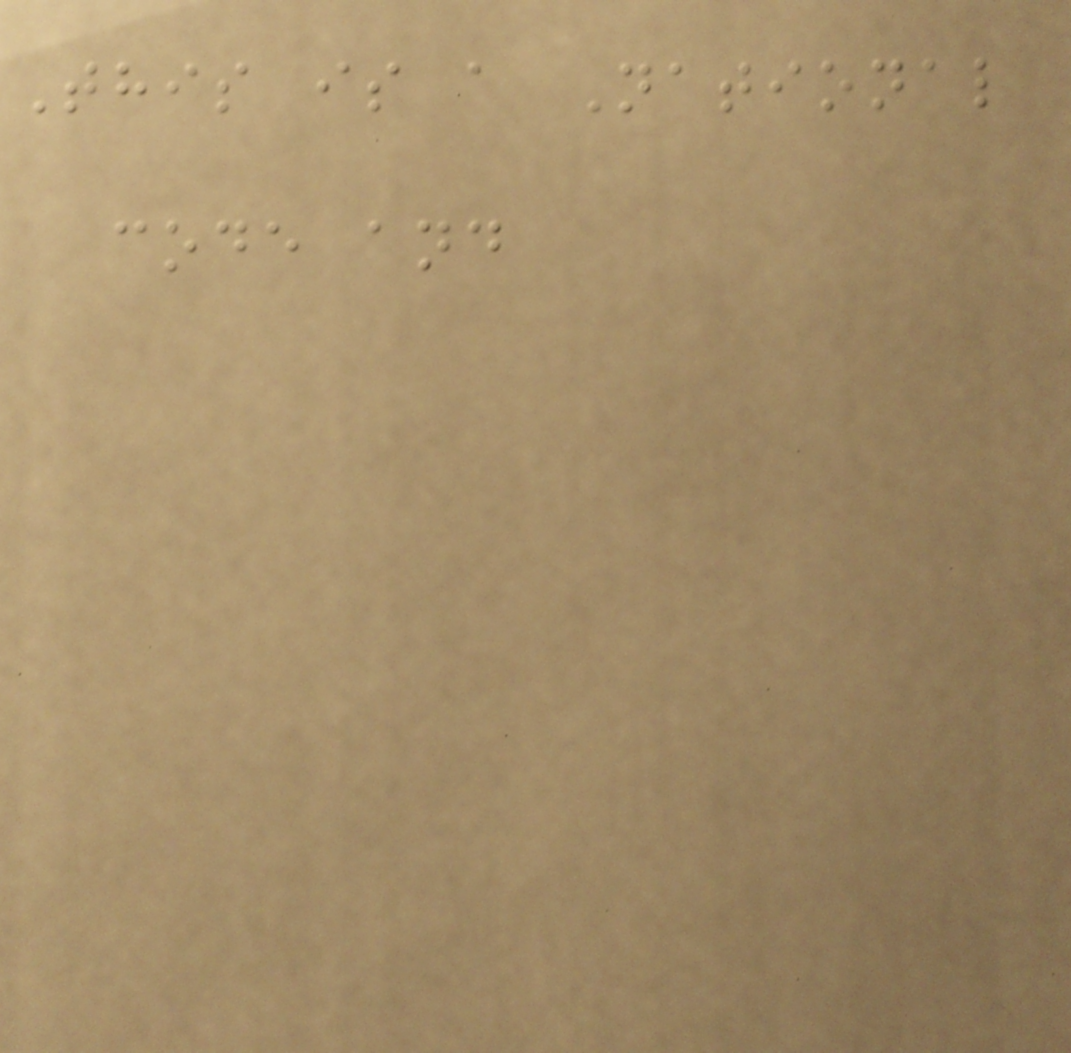This is a National
code and
